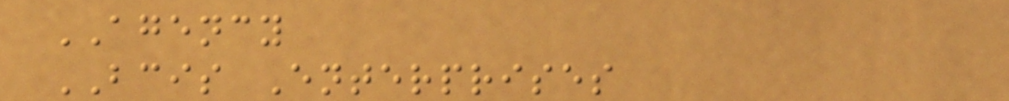AGENCY
BCIS Enterprises
